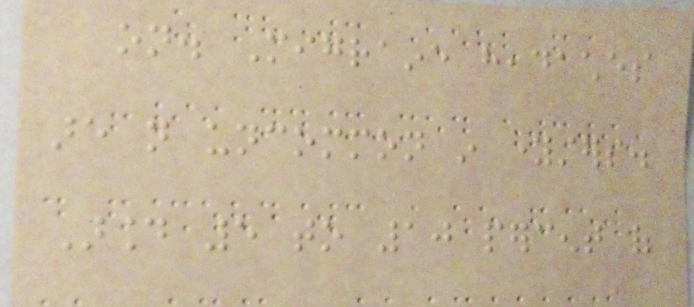on. Migraine headaches
are not uncommon in youngsters.
Around 5 to 10 percent of
